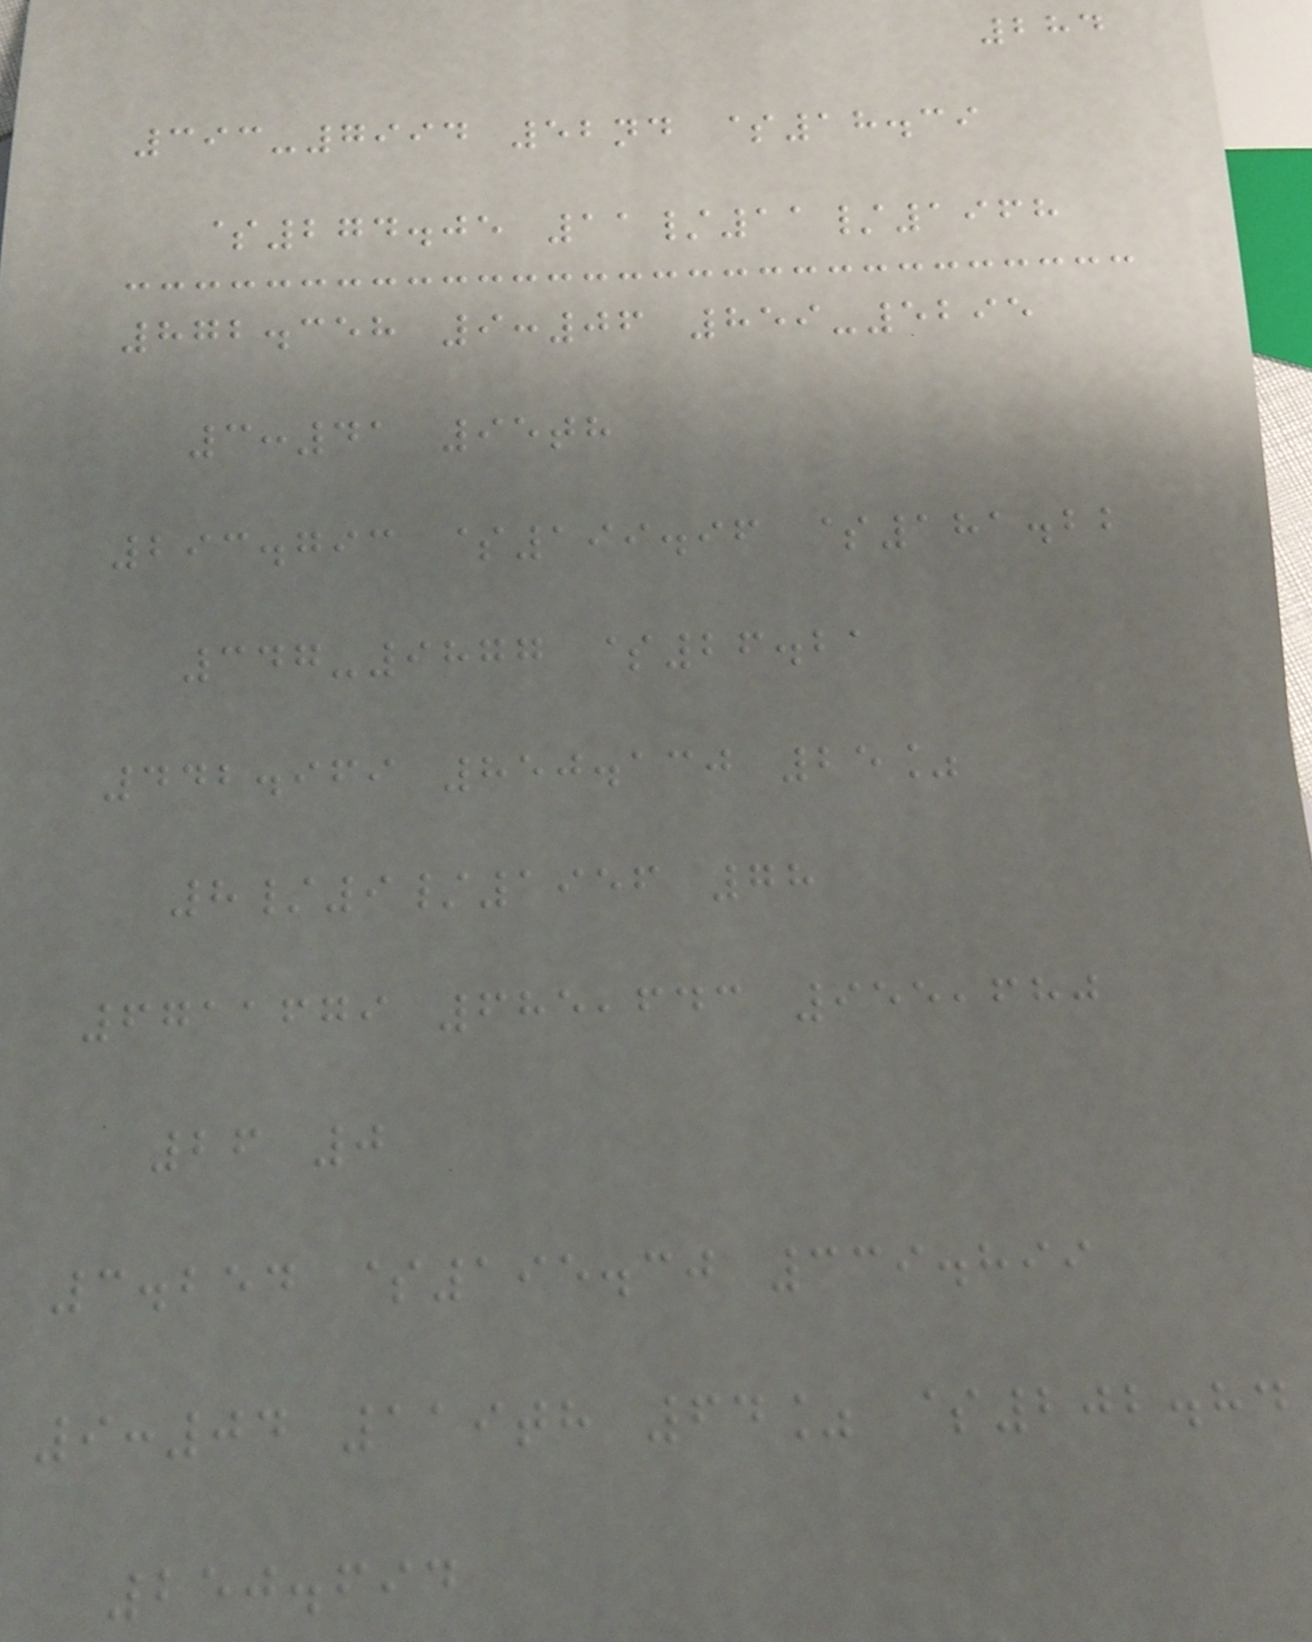284
393-7994 52nd $18.39
$274.05 11/11/1968
872.358 9:06 859-5295
3:41 95th
293.793 $199.96 $181.22
347-9877 $26.21
442.969 850.130 25%
8/9/1956 78
6711679 685,643 955,680
26 0
3.254 $195.30 339.899
9:04 119th 64% $202.84
250.694
